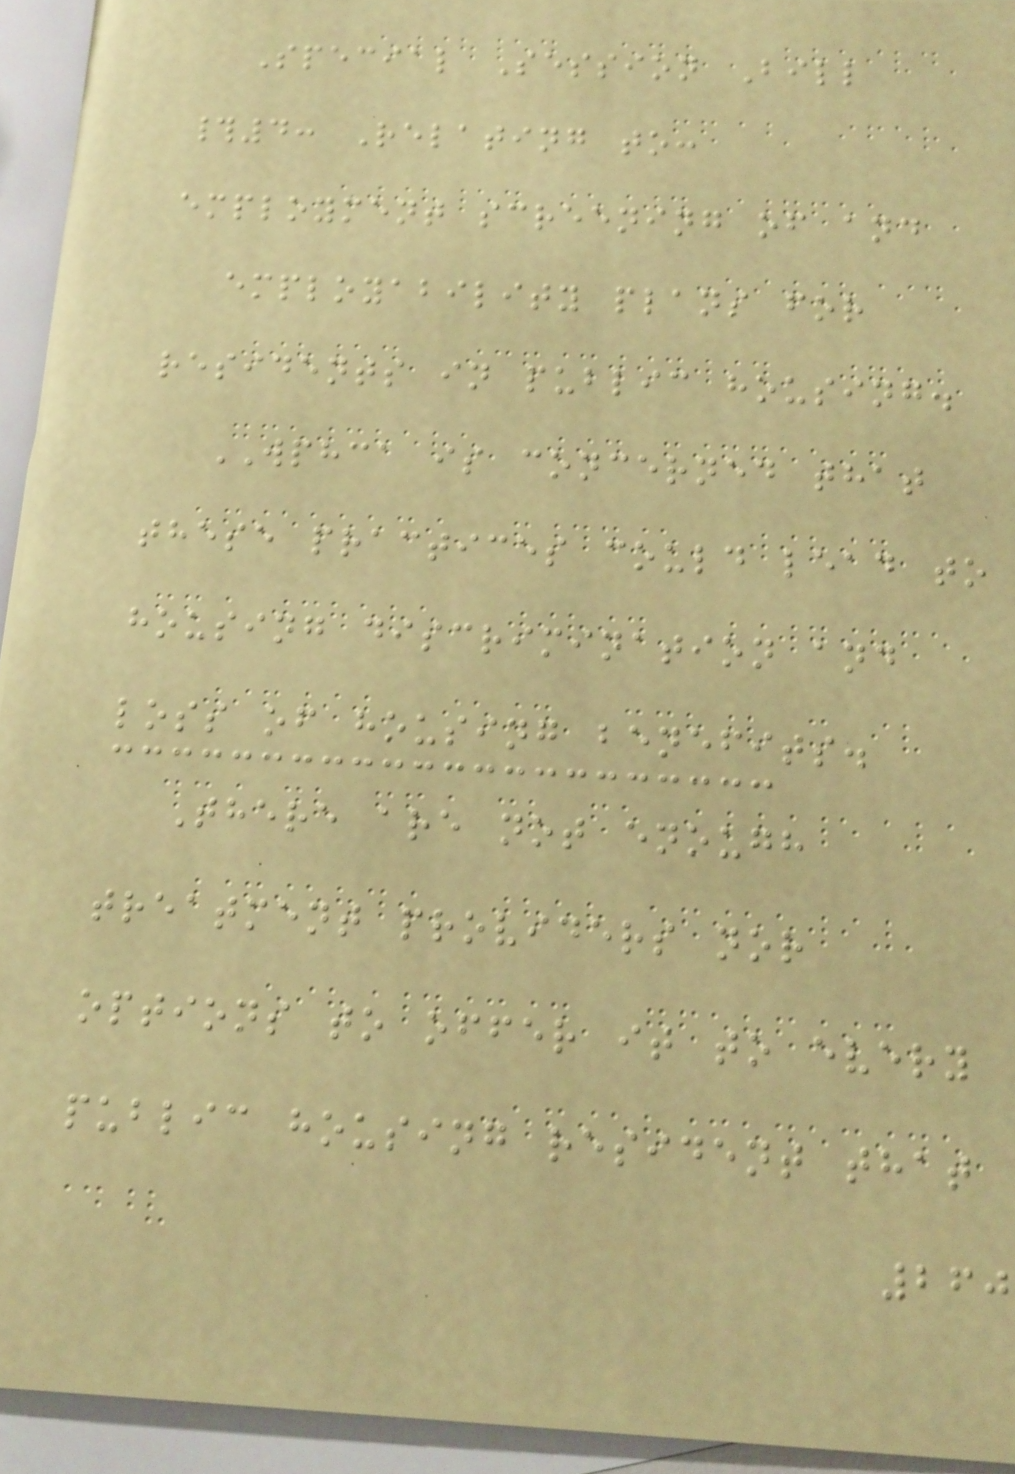Special Session Bill
#4: Relating to:
employment screening of and
employability plans for
residents in public housing.
WPHCA is concerned that
these practices could lead to
housing discrimination and
loss of housing benefits.
There are not enough
treatment providers nor
options to offer it to every
public housing resident that
260
